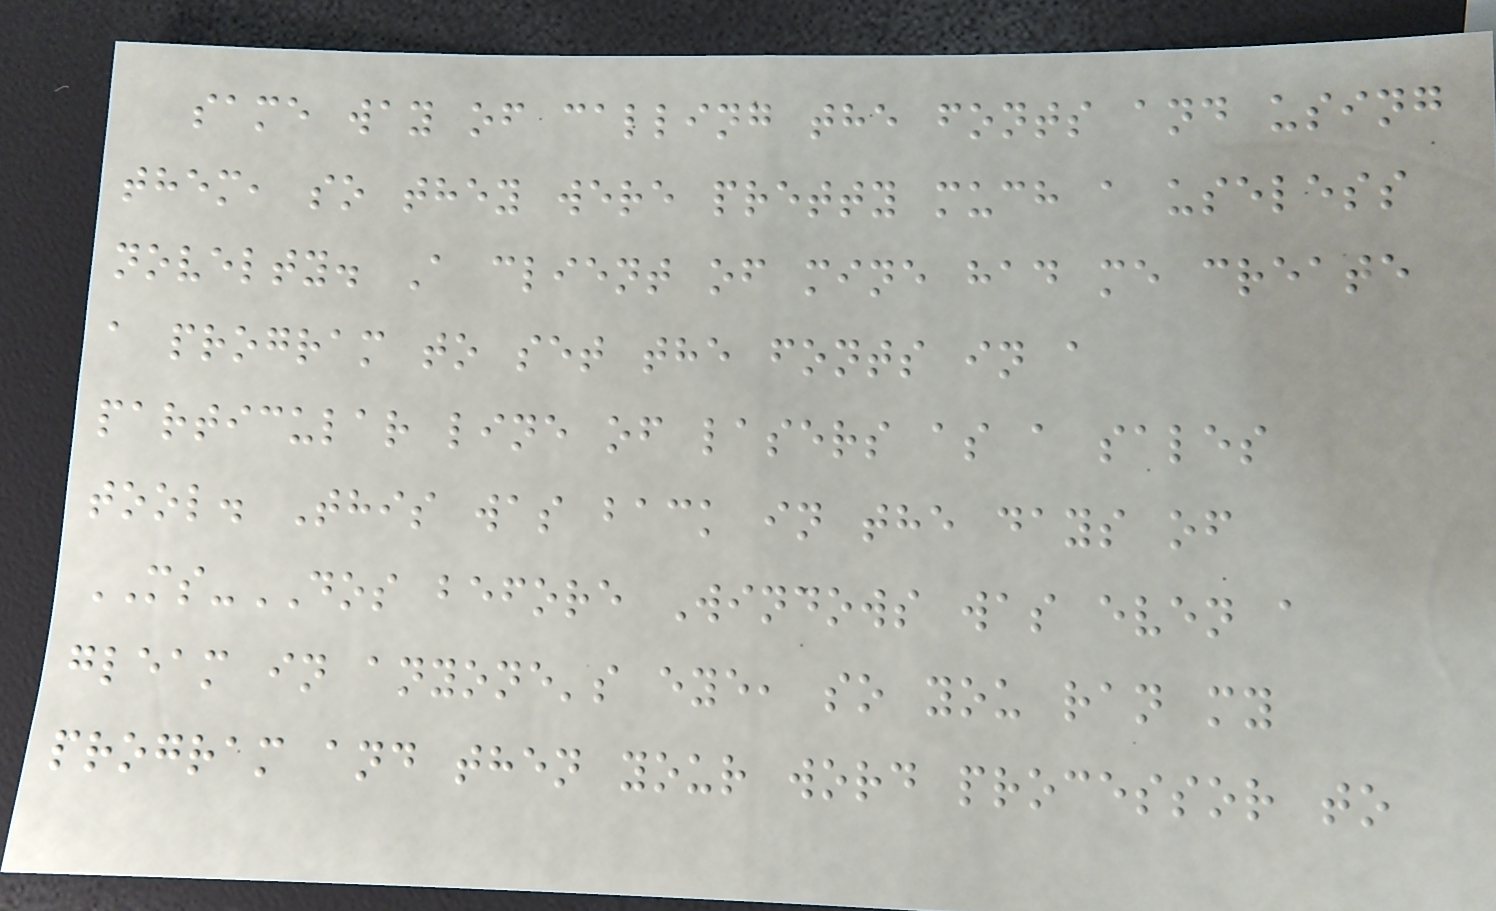same way of calling the fonts and using
them, so they were pretty much a useless
novelty. A client of mine had me create
a program to set the fonts in a
particular line of lasers as a sales
tool. This was back in the days of
MS-DOS before Windows was even a
gleam in anyone's eye, so you ran my
program and then your word processor to
